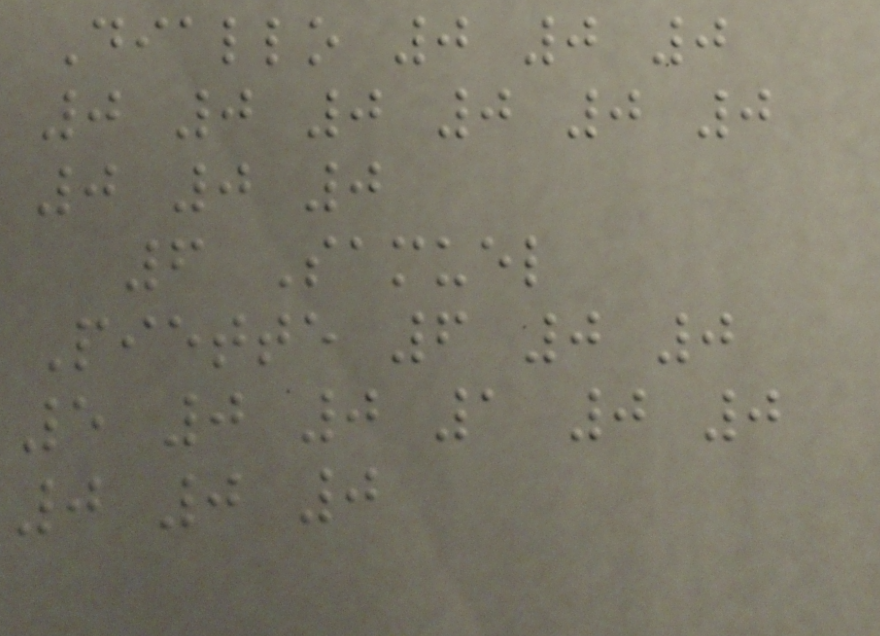Diallo 0 0 0
0 0 0 0 0 0
0 0 0
6 Samuel
Piette 6 0 0
5 0 0 1 0 0
0 0 0
